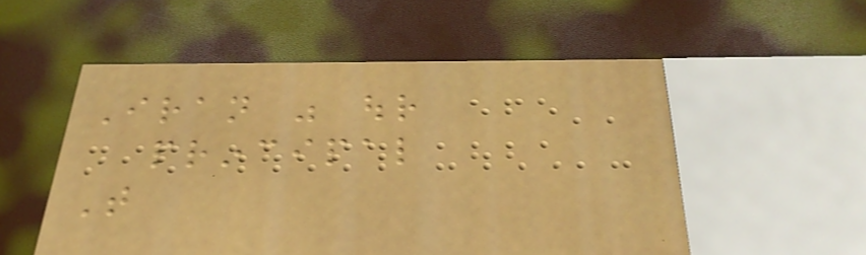Iran was our
principal
That
